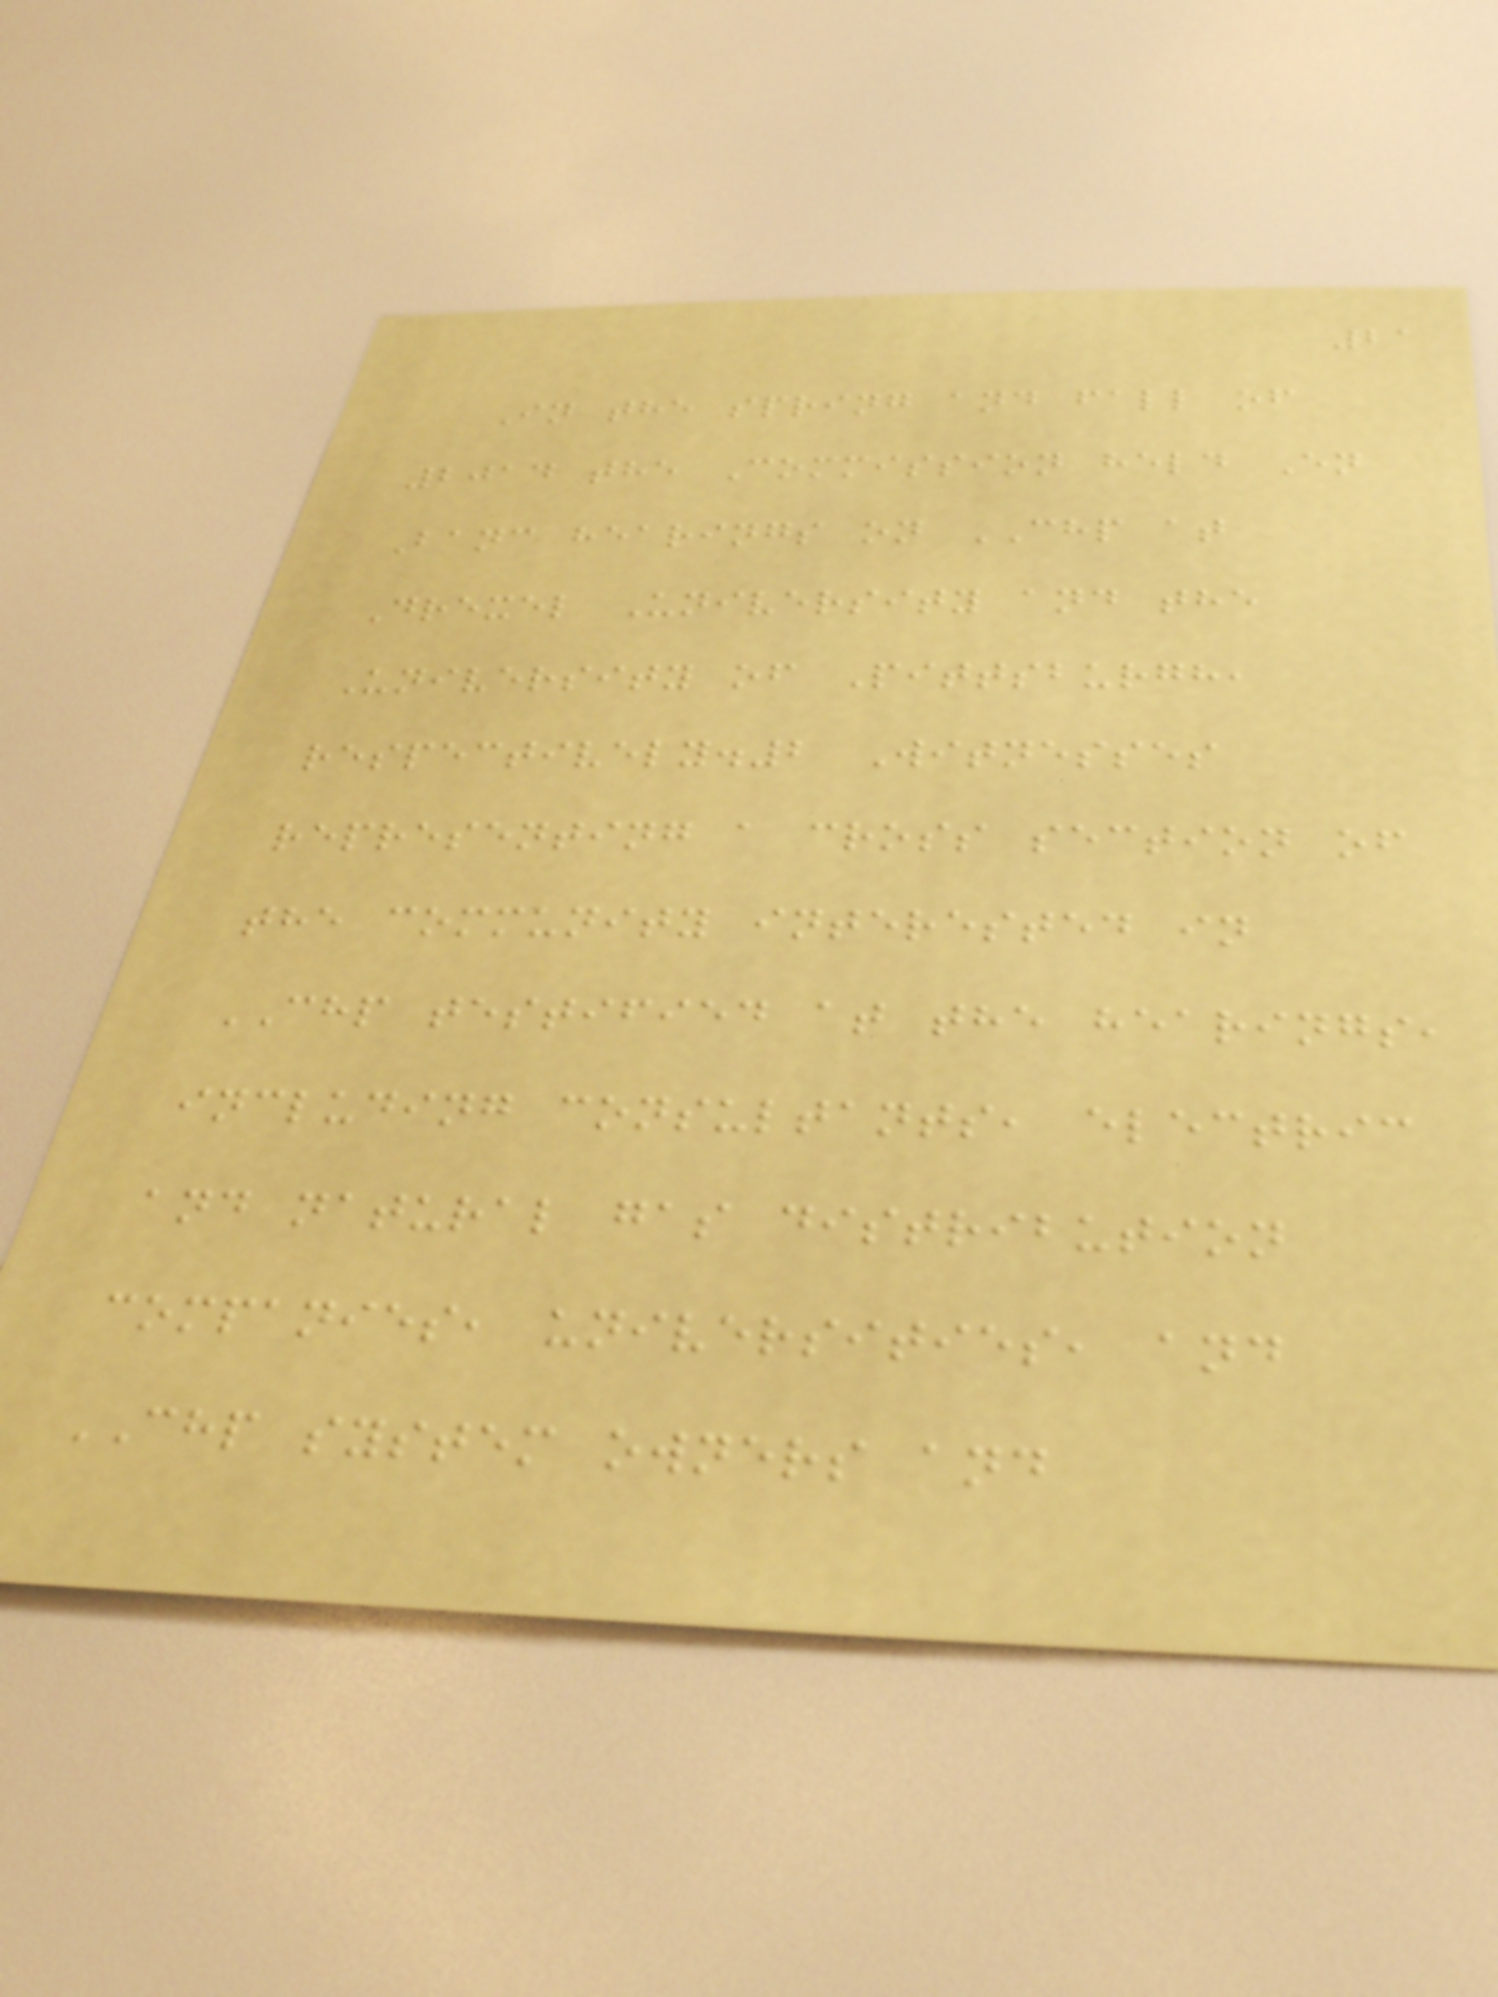21
In the spring and fall of
2014 the Commission held En
Banc hearings on CHP at
Drexel University and the
University of Pittsburgh,
respectively.2 Witnesses
representing a cross section of
the community interested in
CHP testified at the hearings,
including consultants, electric
and natural gas distribution
companies, universities, and
CHP system owners and
